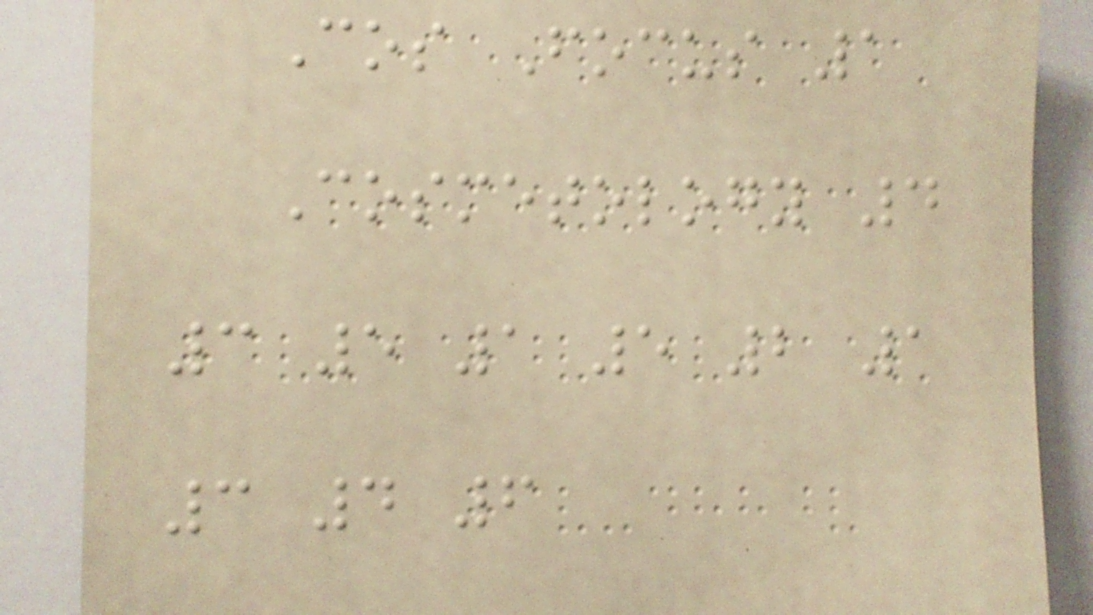Cos Focus 1
Cosmetology 4
3 5 1 5 2 1
3 4 6
